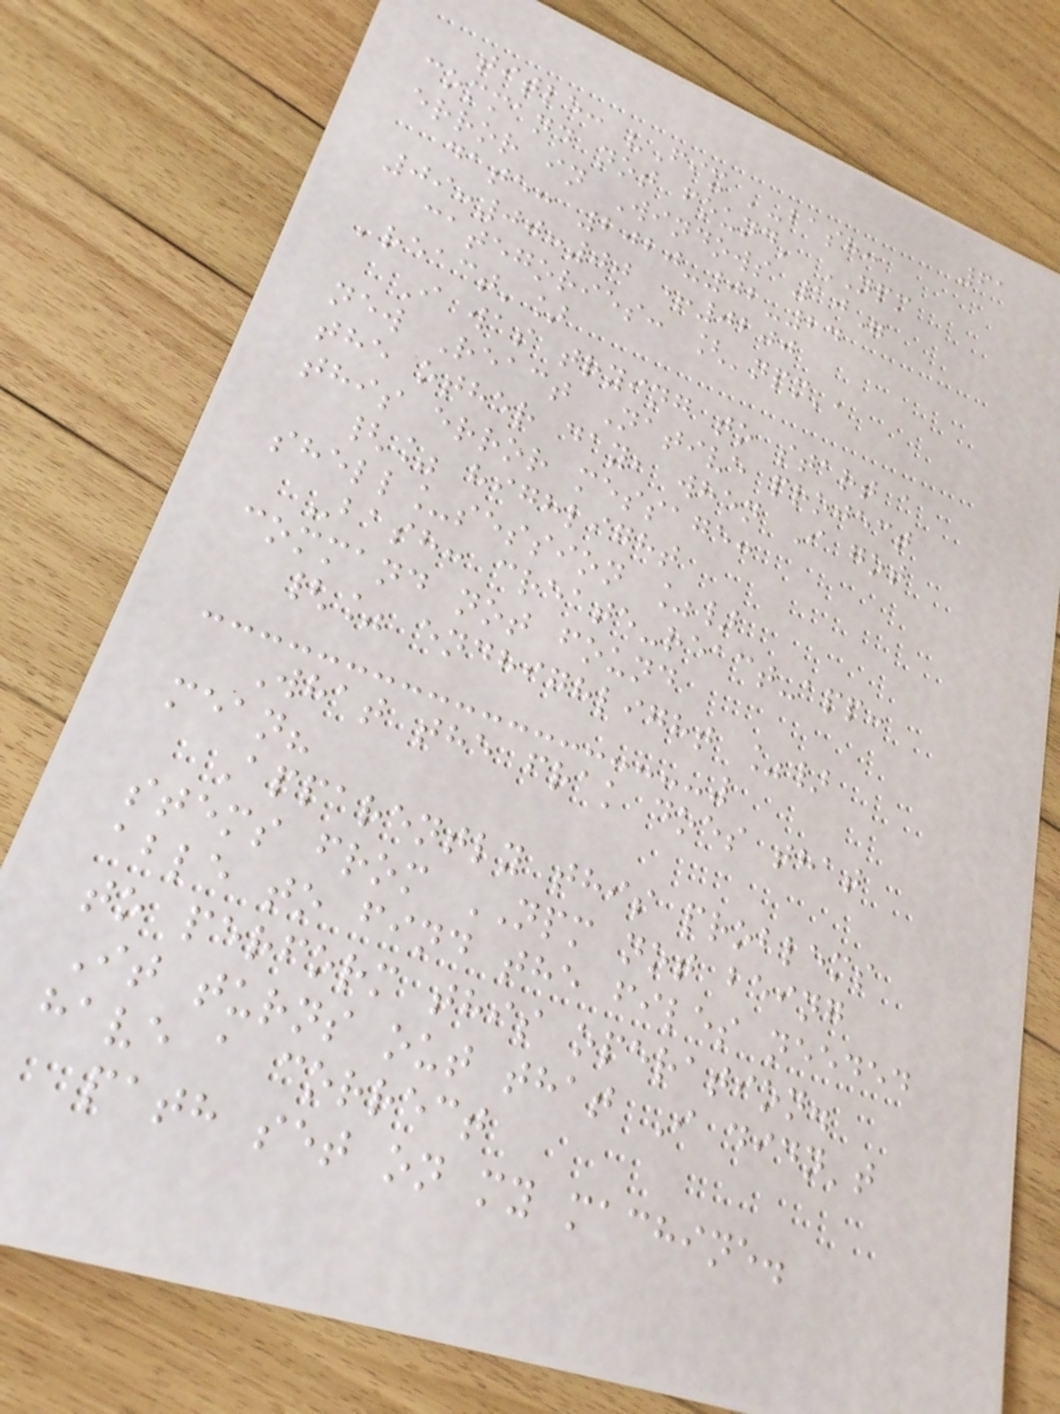61
title: "Fix '-bash:
command not found' NPM
error in Windows 10"
date: 2020-02-24
09:00:00 +0200
categories: ['npm',
'react']
I was trying to start a
new React Native project
the other day, when I got
this error message:
{% highlight
shell_session %}
-bash: create-react-app:
command not found
{% endhighlight %}
What the frak does that
mean?
Apparently this problems
stems from NPM not being
able to find the files needed
to perform this operation.
It turns out that I didn't
have a correct
path set on my machine.
